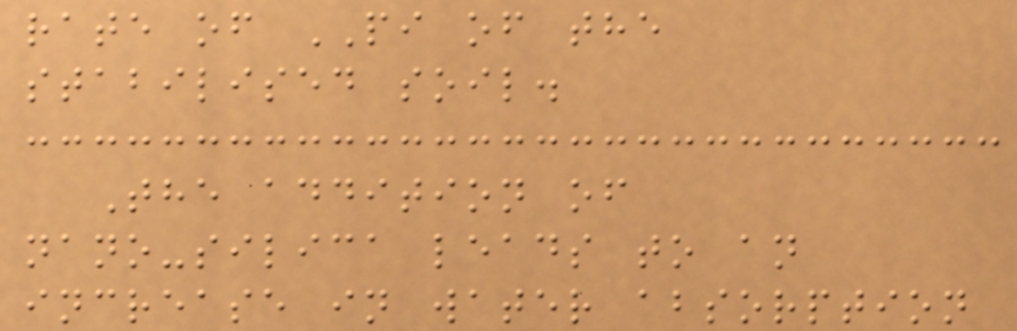rate of PI of the
stabilised soil.
The addition of
nano-silica leads to an
increase in water absorption
